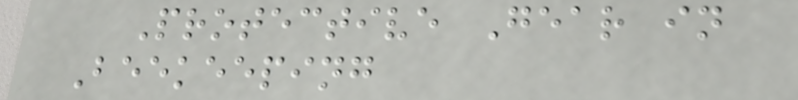Protective Gear in
Beekeeping
